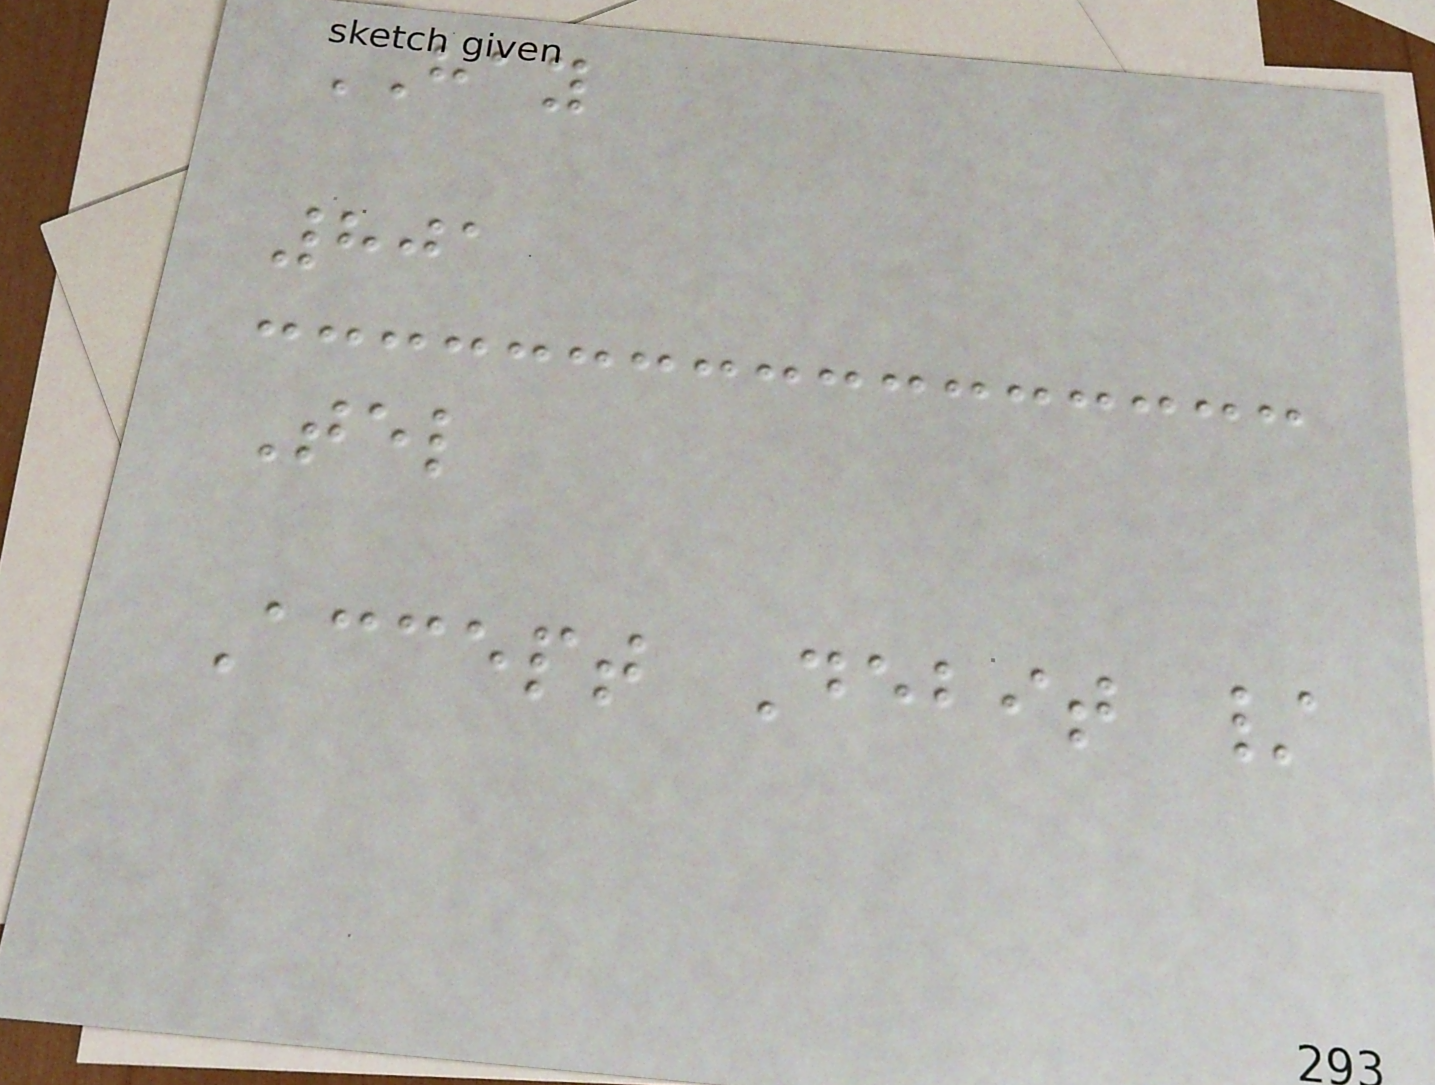HAY
801
Tel
Accept Debit /
